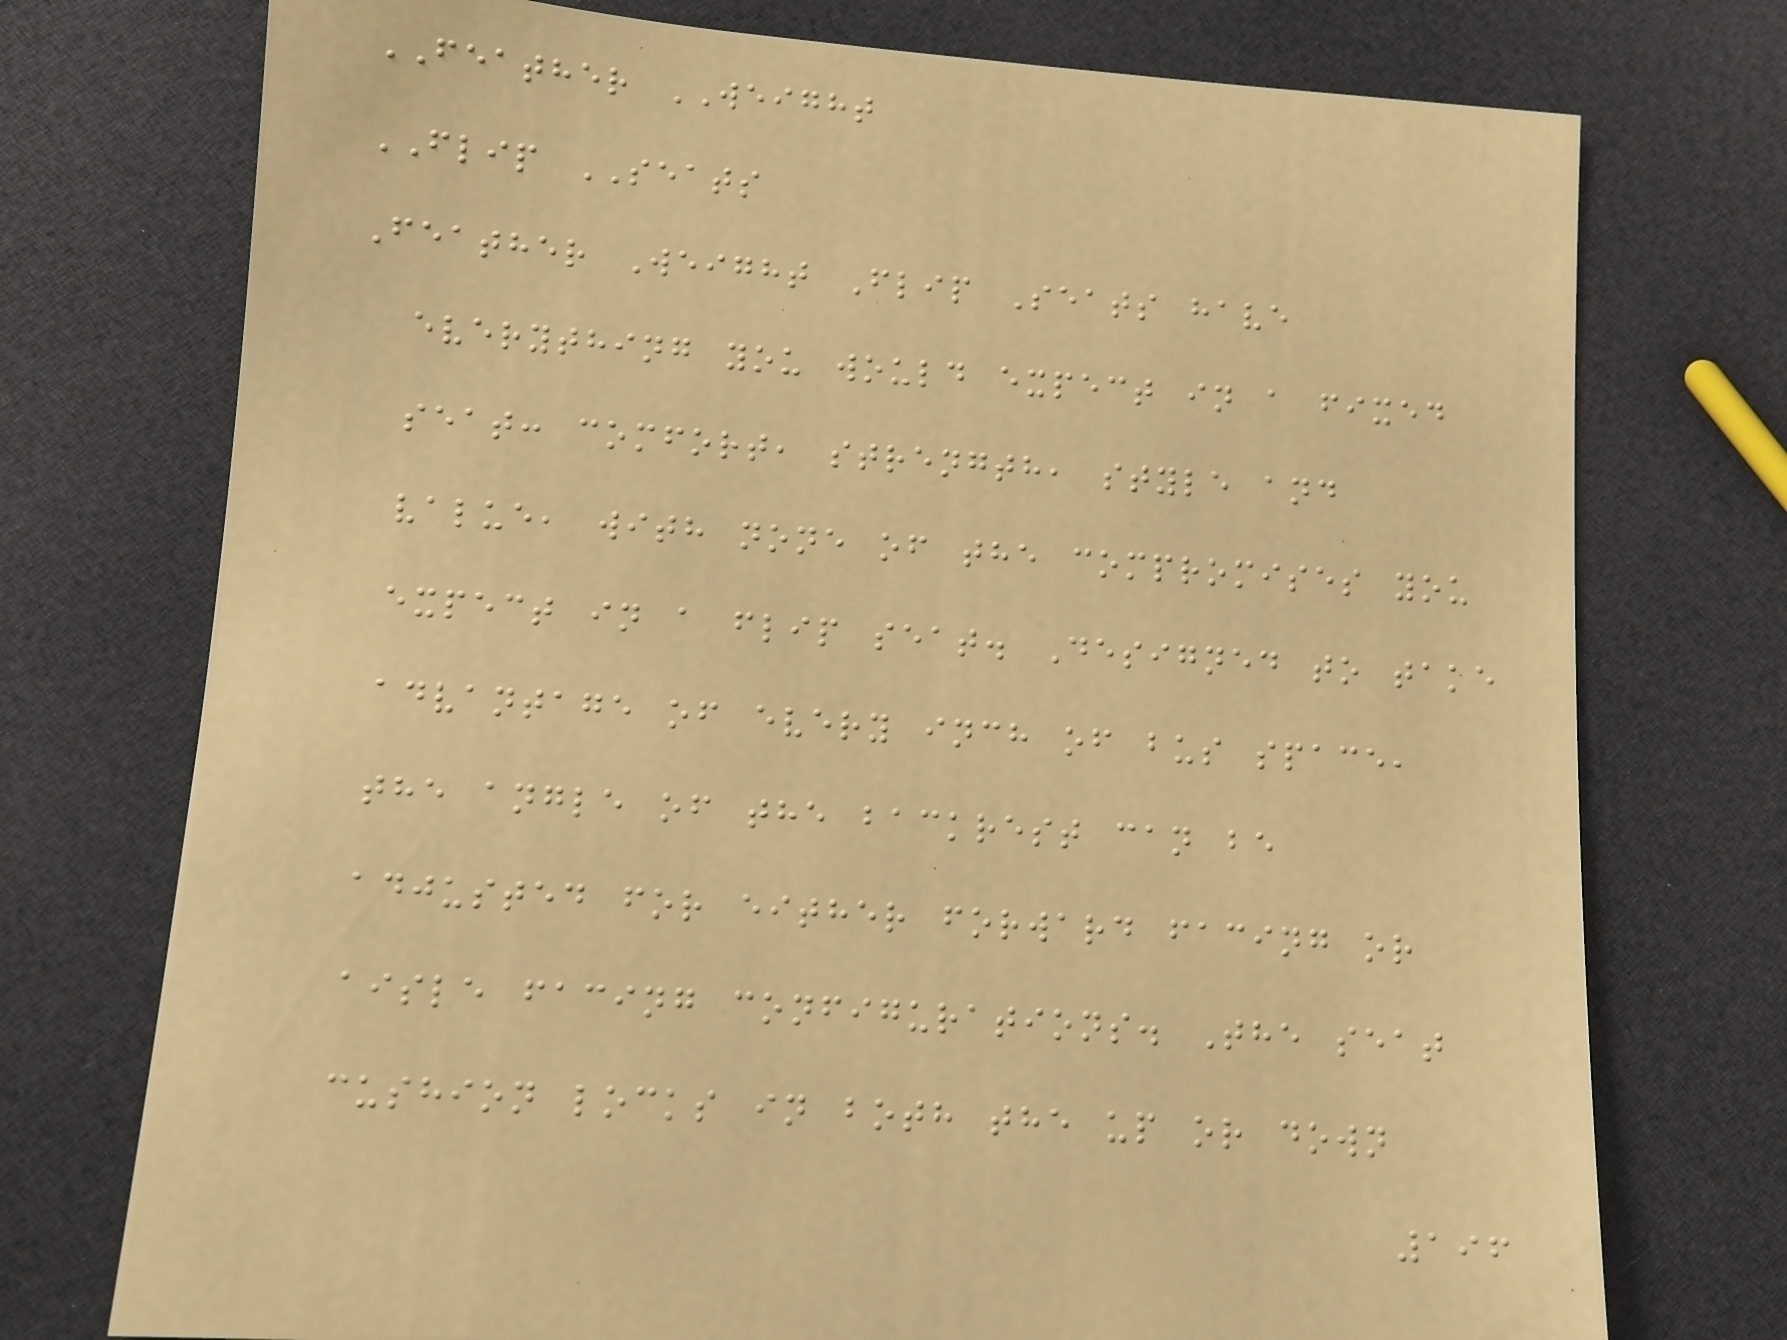FEATHER WEIGHT
FLIP SEATS
Feather Weight Flip Seats have
everything you would expect in a fixed
seat: comfort, strength, style and
value, with none of the compromises you
expect in a flip seat. Designed to take
advantage of every inch of bus space,
the angle of the backrest can be
adjusted for either forward facing or
aisle facing configurations. The seat
cushion locks in both the up or down
196
